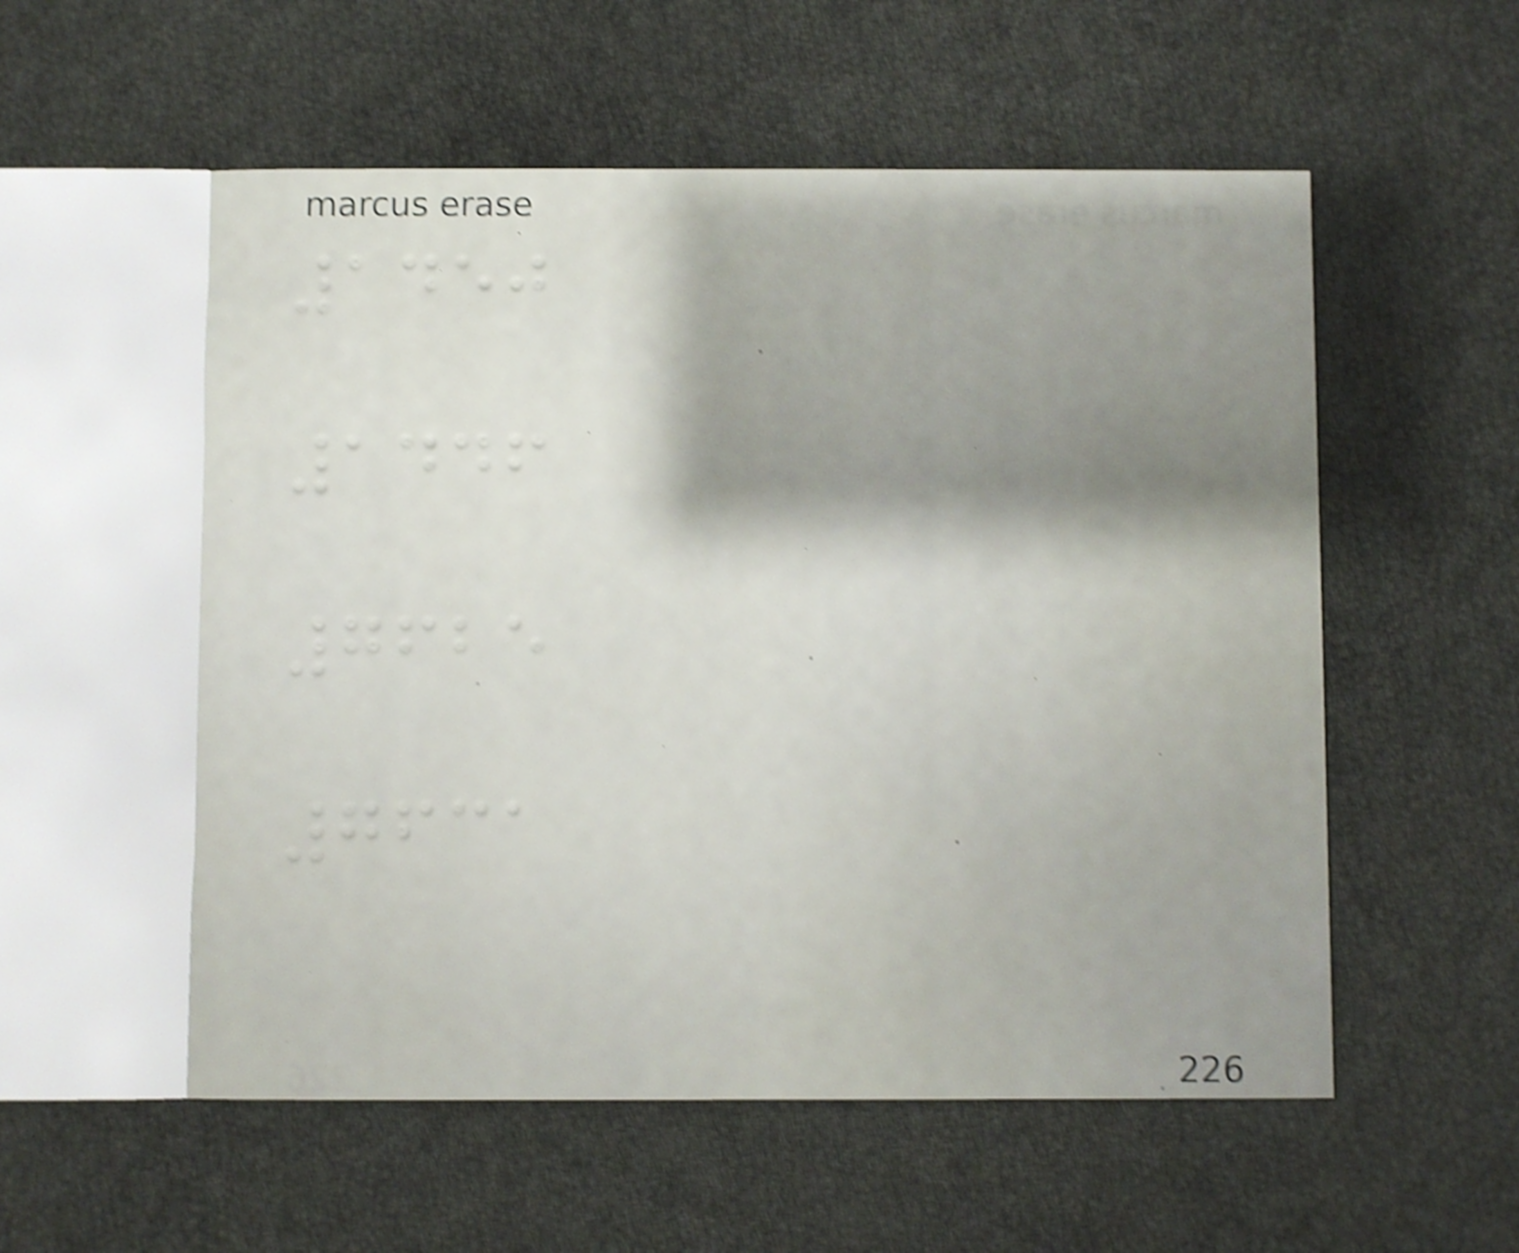1450
1446
7625
7631
